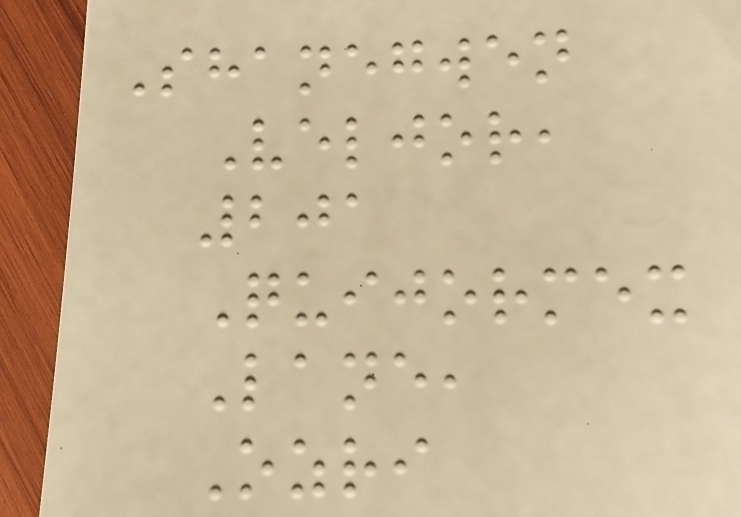Shanegwen
Veljor,
201
Quijormex
Lane,
Ozri
